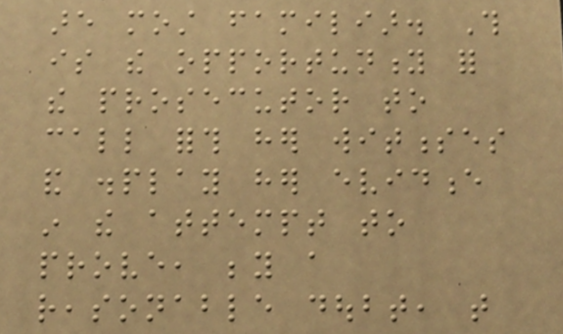are most familiar. This
is the opportunity for
the prosecutor to
call forth her witnesses
and display her evidence
in the attempt to
prove, beyond a
reasonable doubt, that
